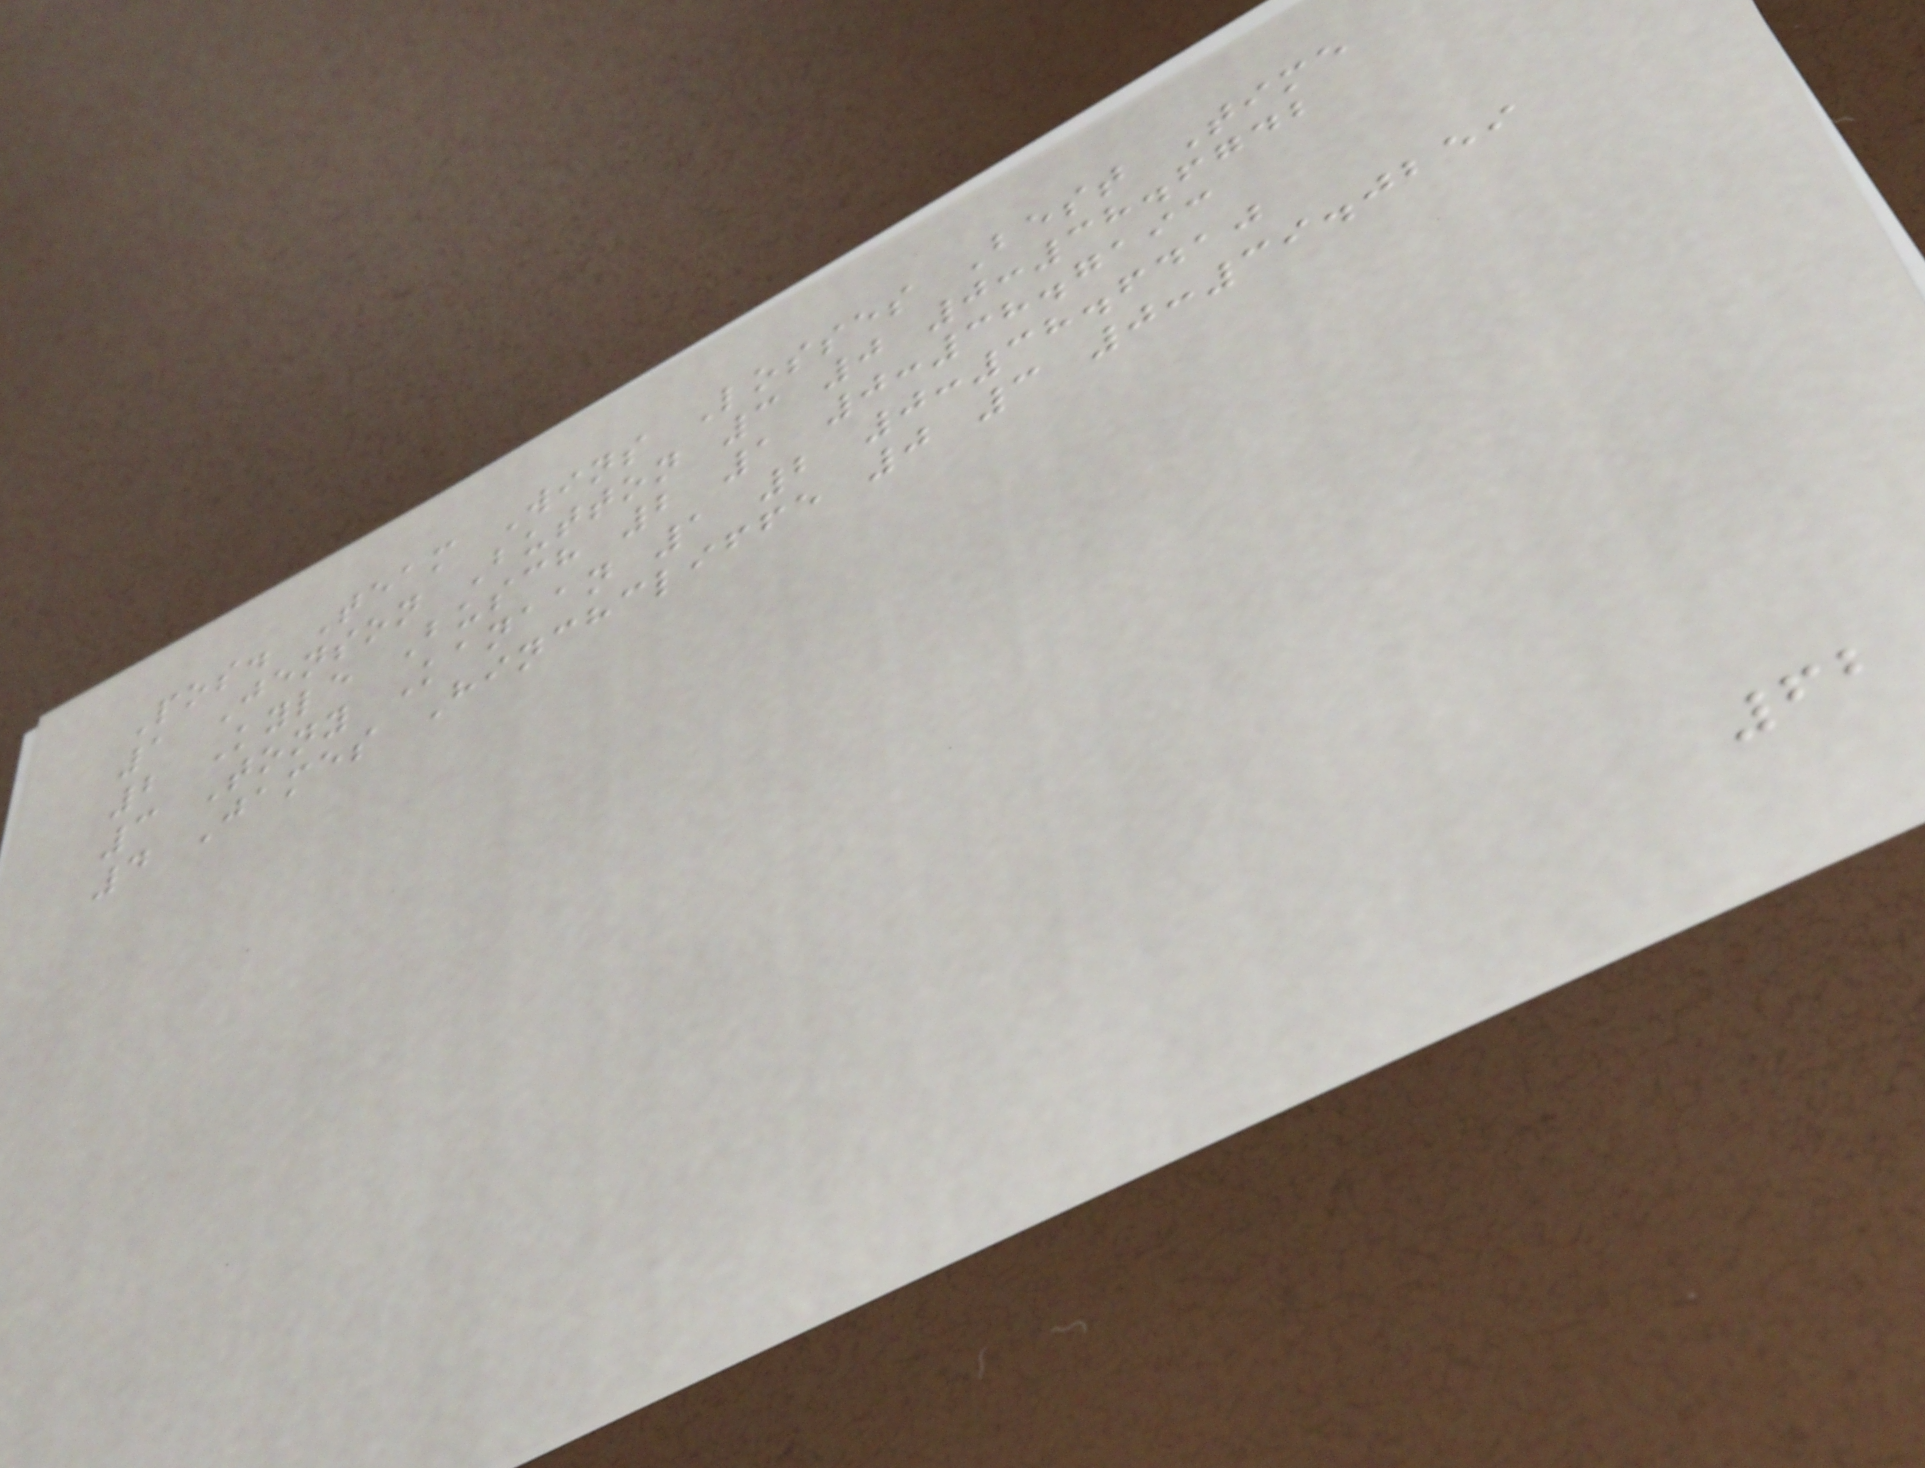Pos. Team Wins Losses Best Time
1 Jenson Button 3 0 0:38.6742
2 Kyle Busch 2 1 0:38.7193
3 Tony Kanaan 1 2 0:38.6410
4 James Hinchcliffe 0 3 0:39.0259
62
